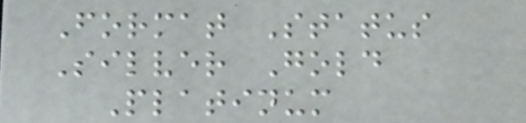Format Status
Silver Gold
Platinum
